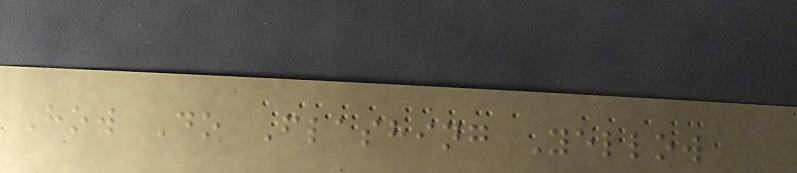How Do Flashing Yellow
